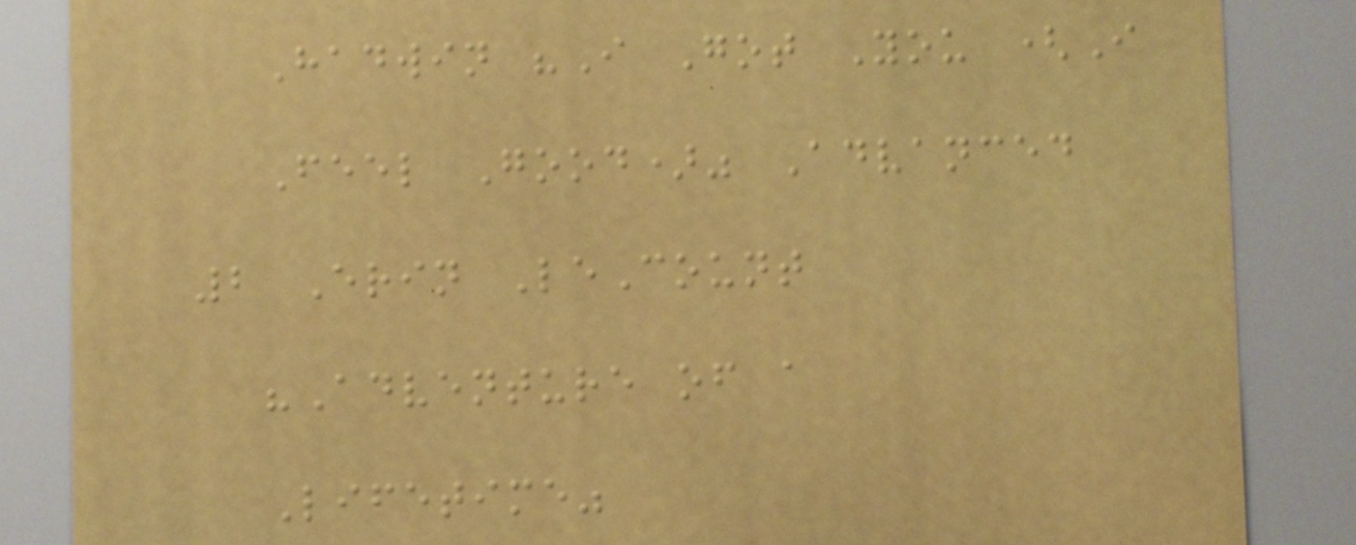Hadwin "I Got You (I
Feel Good)" Advanced
2 Erin LeCount
"Adventure of a
Lifetime"
